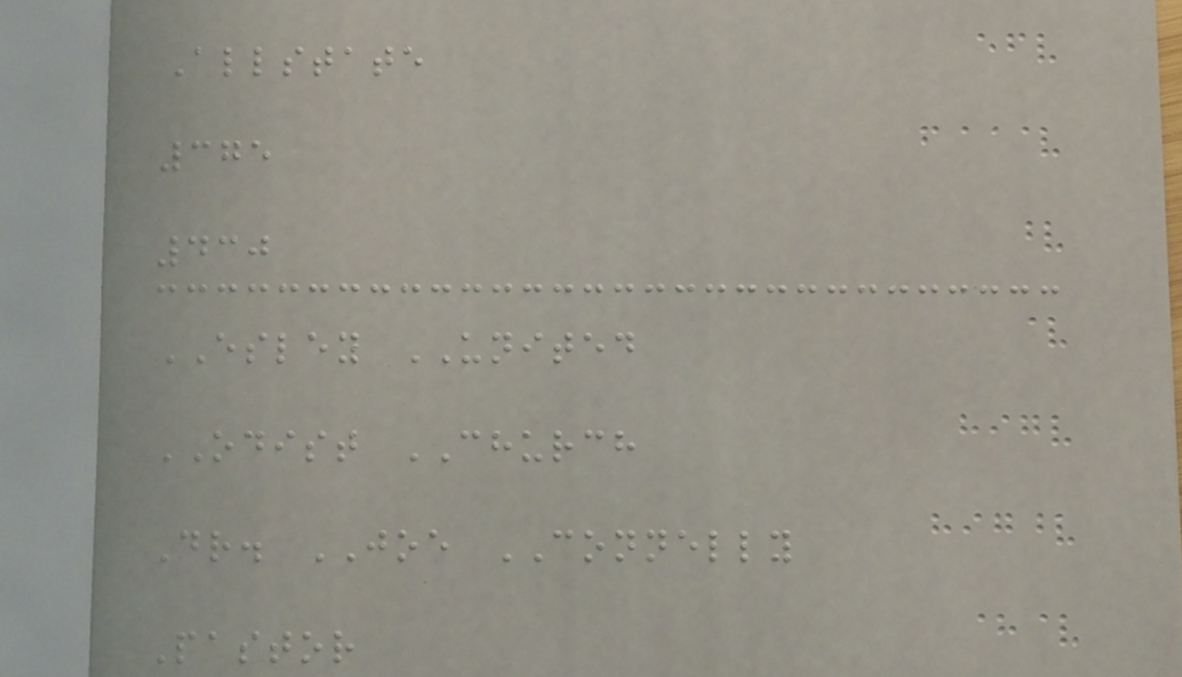Allstate
375
430
ESLEY UNITED
ODIST CHURCH
Dr. JOE CONNELLY
Pastor
